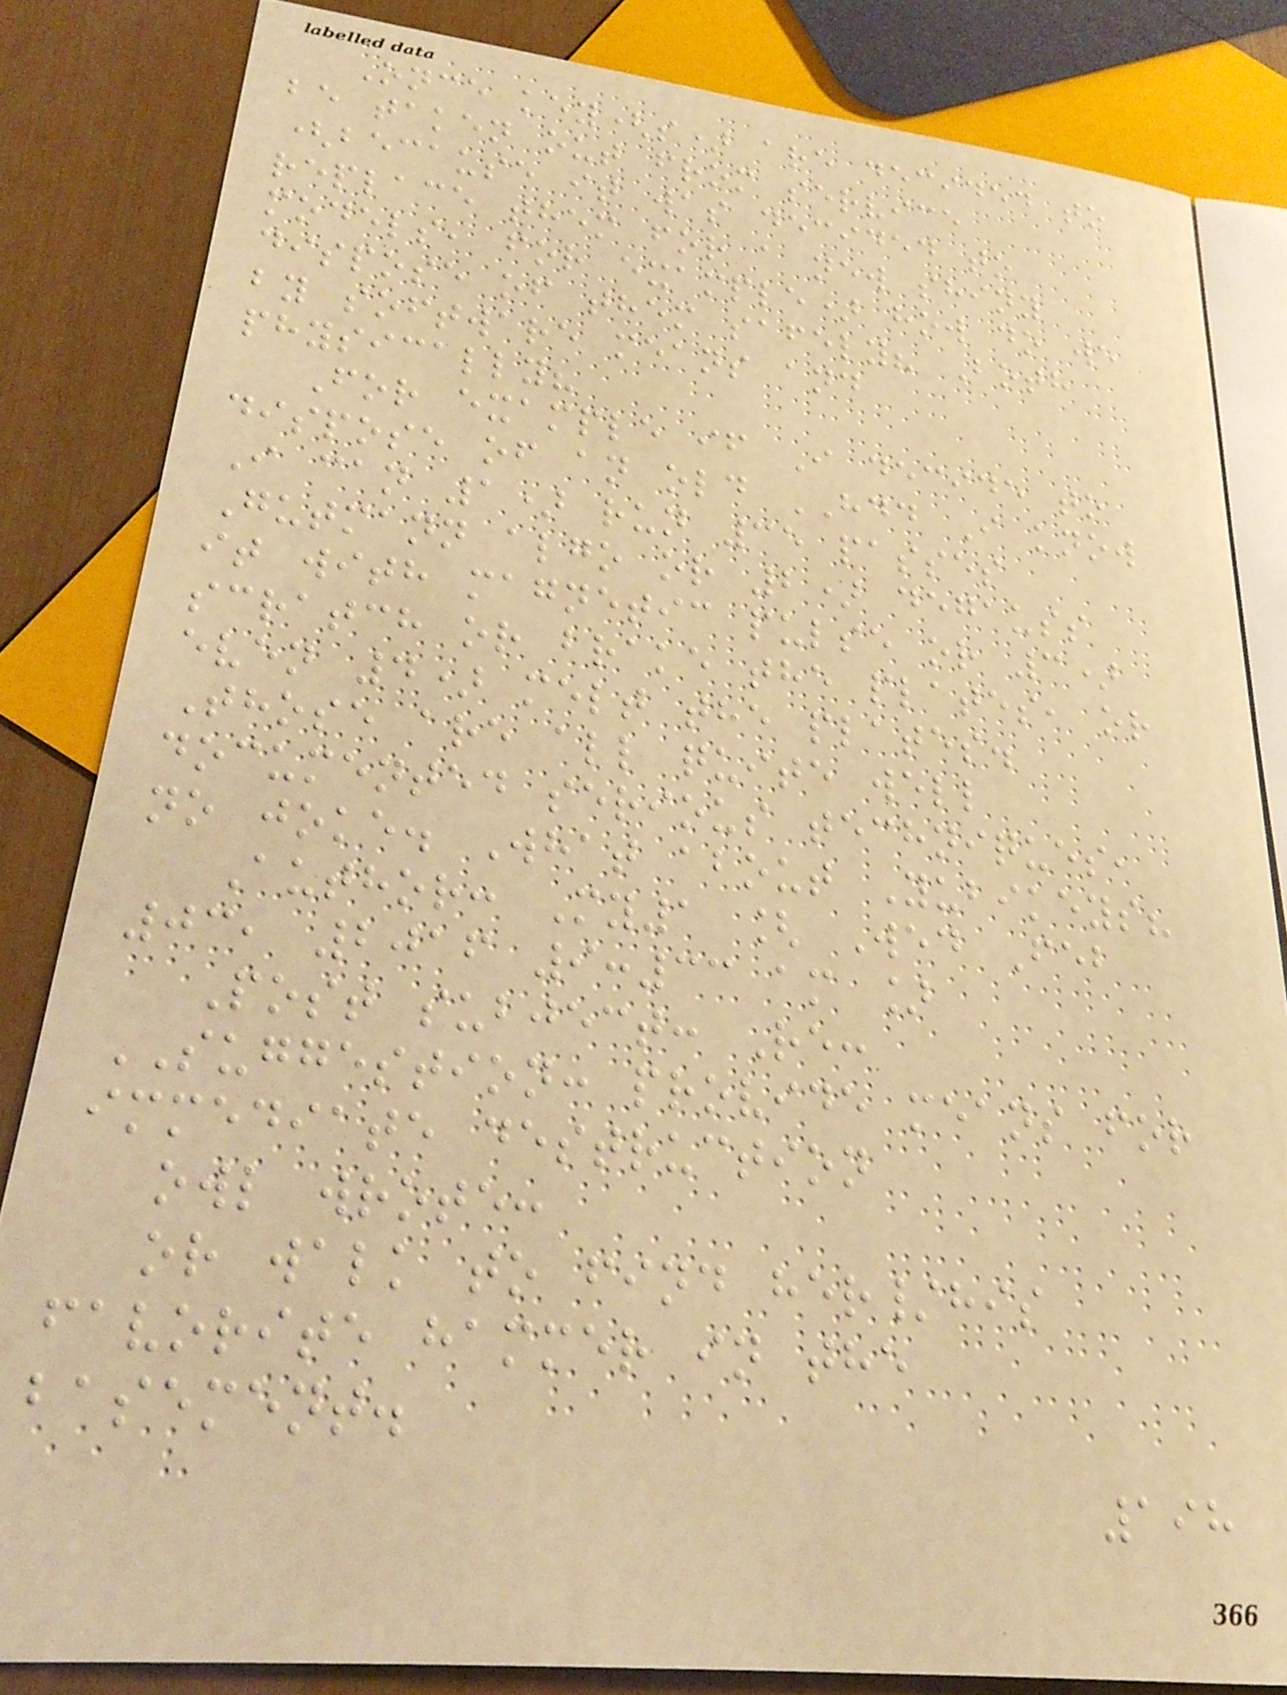Once key(s) are decided to
be taken out from service
(because it was decided to
replace them for a new shiny
models, for example) how do we
dispose of them safely? Both
by software means and
physically?
For example if I decide to
dispose of an old HDD I know
I can 1) run 35 passes
Gutmann algo or 2) degauss
it with magnetic pulse or 3)
scratch or brake the plates, or
even 4) melt the plates.
Those are all quite well
documented serious techniques,
no joke. What about Yubikeys?
Author: My1 [ Wed Feb
03, 2016 9:33 am ]
Post subject: Re:
SUGGESTION: provide means for
immediate destruction
owl wrote:
or walk to find her/his
favorite hammer in the
basement.
198
